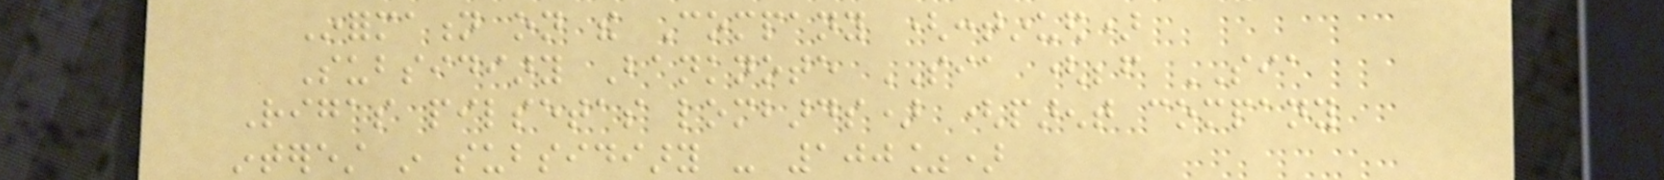Information on the Company (continued)
Subsidiary Banknote SIA (before SIA
Rigas pilsetas lombards) (parent company
interest in subsidiary - 100%)
